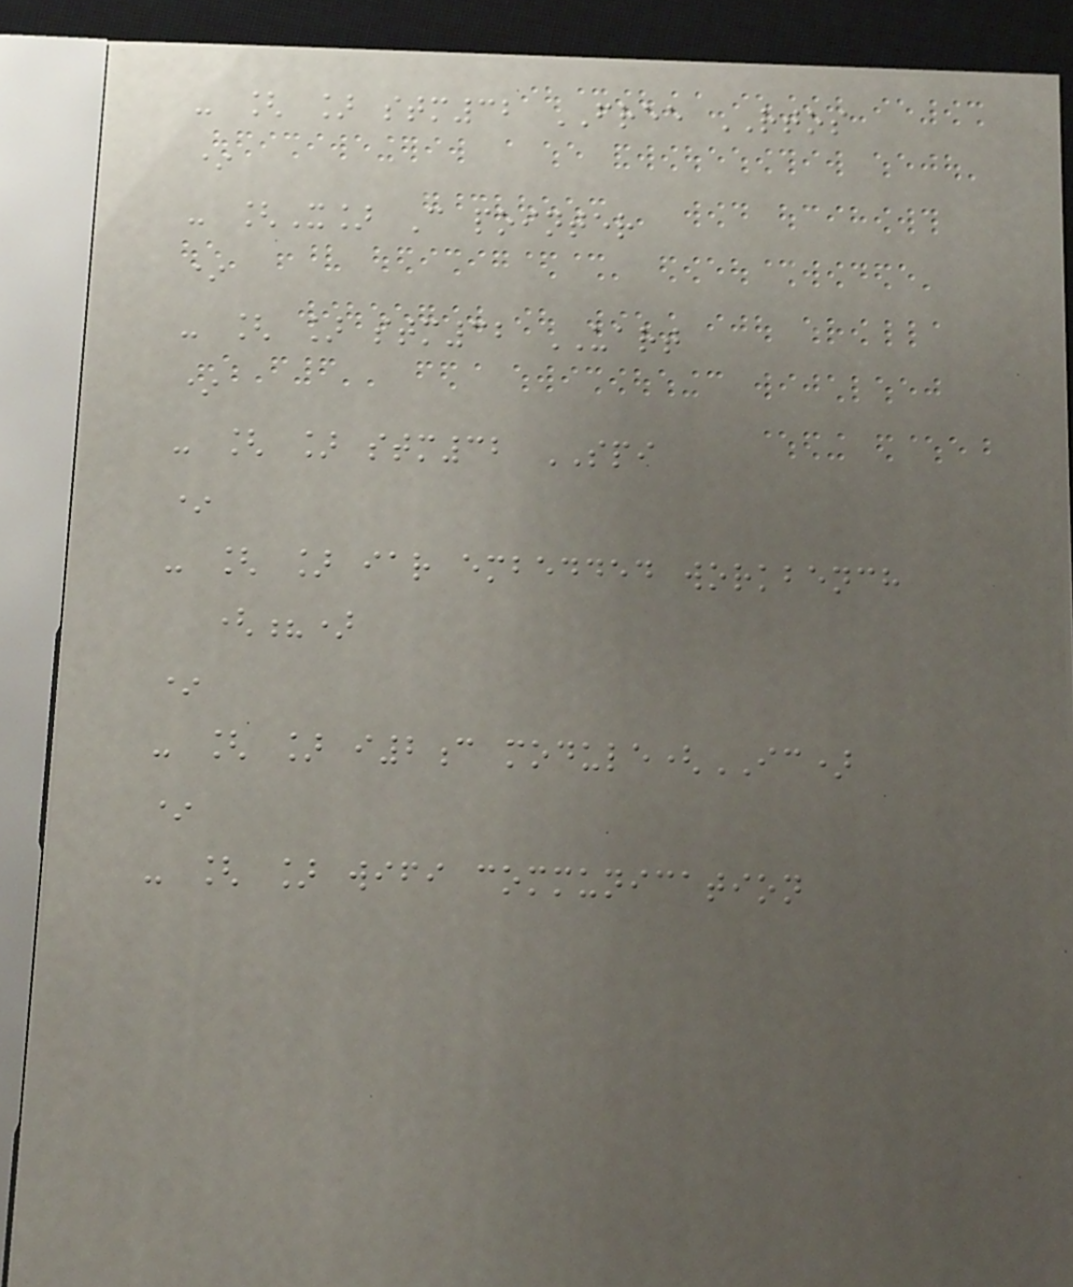- [ ] stm32 FREE RTOS
*
- [X] C pointer
*
- [ ] stm32 UART
*
- [ ] stm32 SPI
*
- [ ] iar embedded workbench
(?)
*
- [ ] i2c module(IC)
*
- [ ] wifi communication
